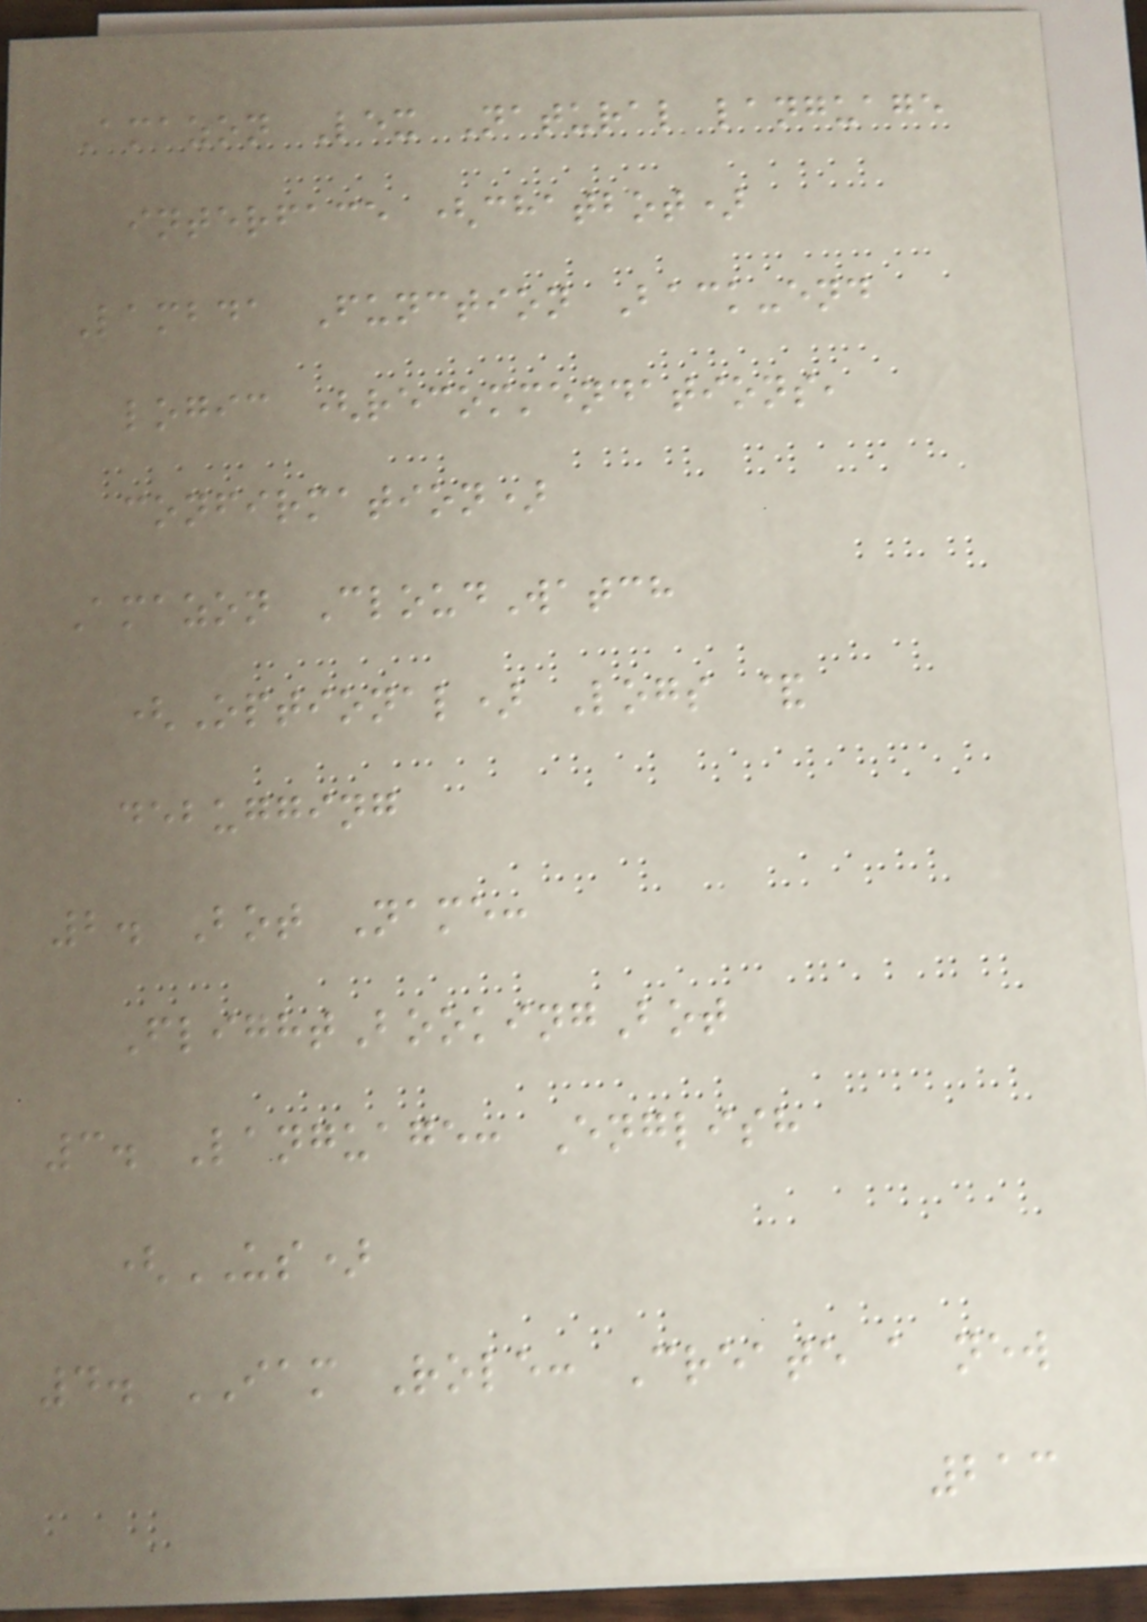Amazon Lex Natural language
interface (chatbot)
Lambda Function Back-end
logic (recommendations,
confirmation)
Amazon CloudWatch
(Optional) Logs &
debugging
2. Bot Name:
FlightBookingBot
3. Language: English
(US)
4. IAM Role: Create a new
213
